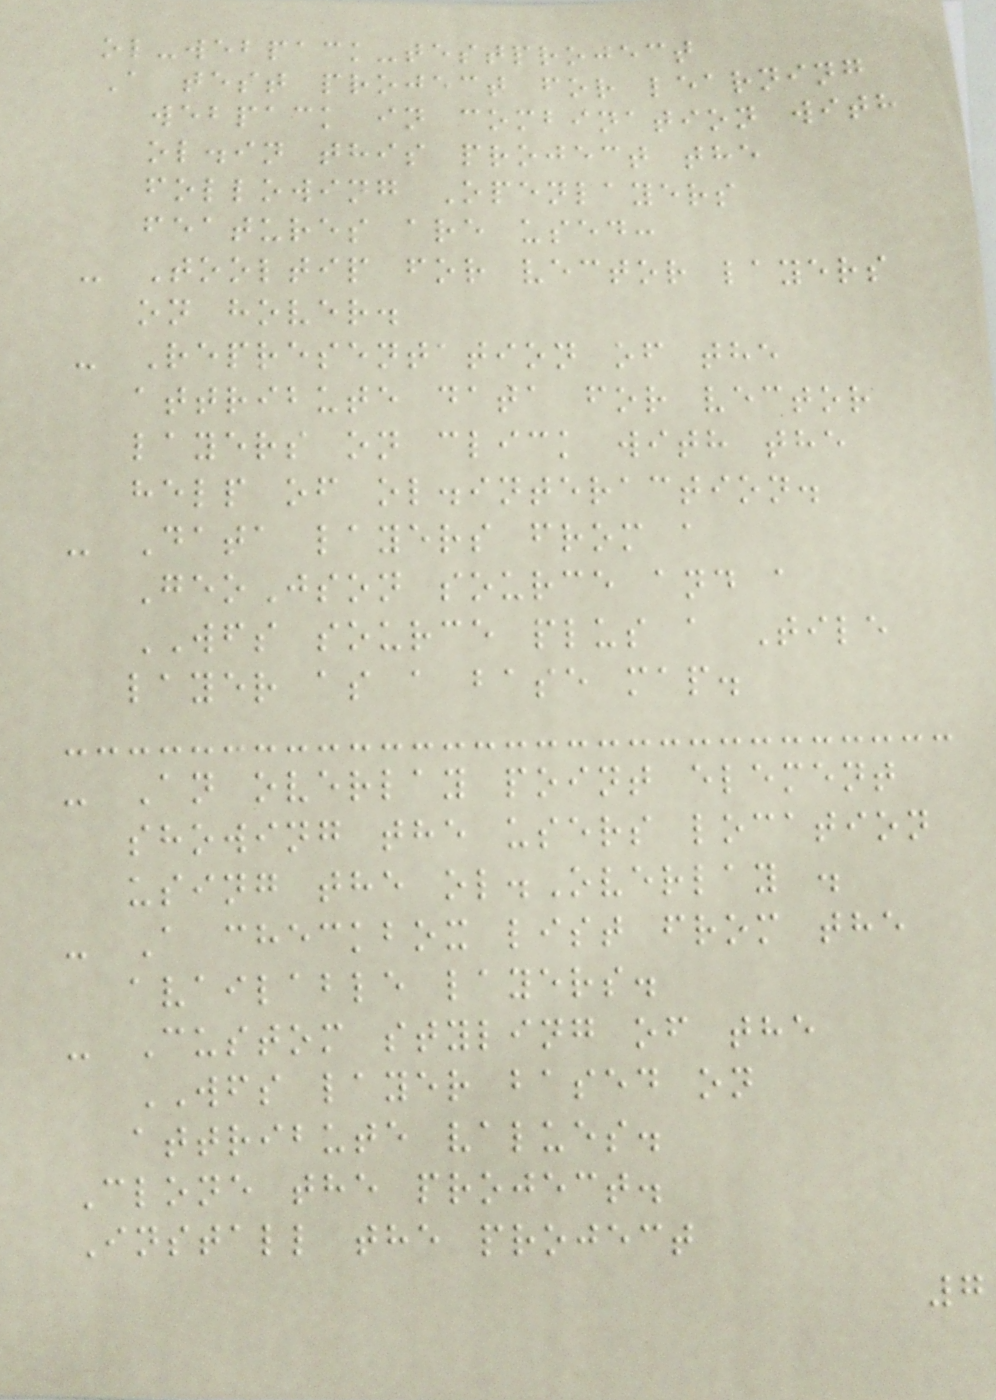ol-webpack-testproject
A test project for learning
webpack in combination with
ol.in this project the
following Openlayers
features are used:
- Tooltip for vector layers
on hover.
- Representation of the
attribute data for vector
layers on click with the
help of ol.interaction.
- Data layers from a
GeoJson source and a
WFS source plus a Tile
layer as a base map.
- An overlay point element
showing the users location
using the ol.Overlay .
- A checkbox list from the
available layers.
- Custom styling of the
WFS layer based on
attribute values.
Clone the project.
Install the project
7
